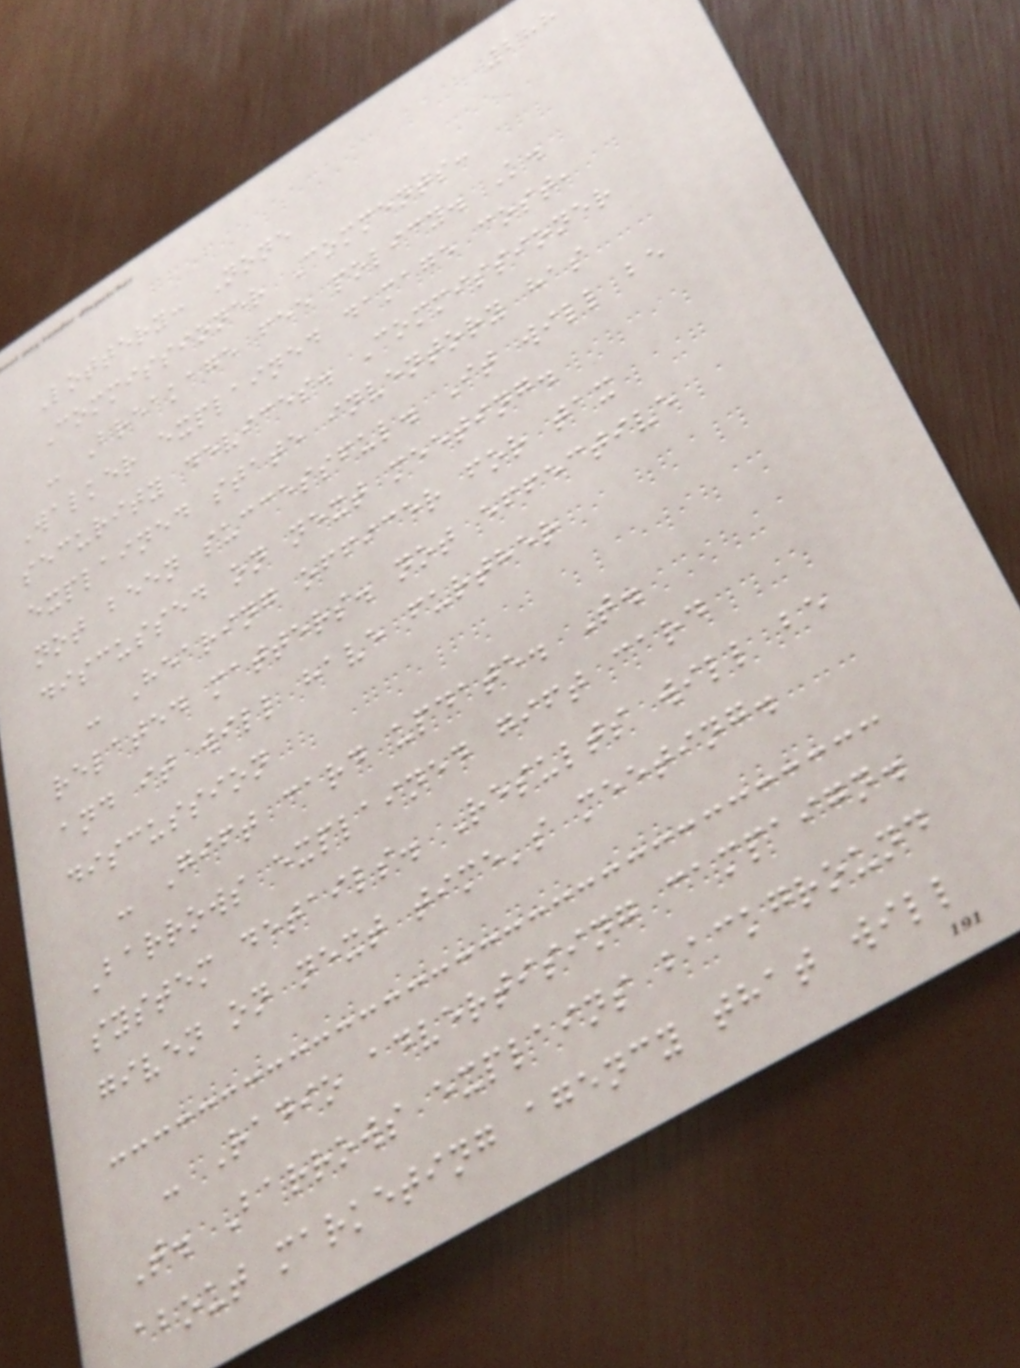288
Lottery: None
Commissioner Comments:
- Breakage fee policy. K.
Walker explained damage cost,
security devices. Commissioner
explained state inventory has
not been successful. It will be
discussed on next meeting.
- Hearing officer for tax
related matters. not effective
and it will have further
discussion
- Gift card update. T.
Barrows explained gift card
system details. Results will be
given on next time's meeting.
- Radio advertising campaign.
T. Barrows explains background
about marketing agency that will
